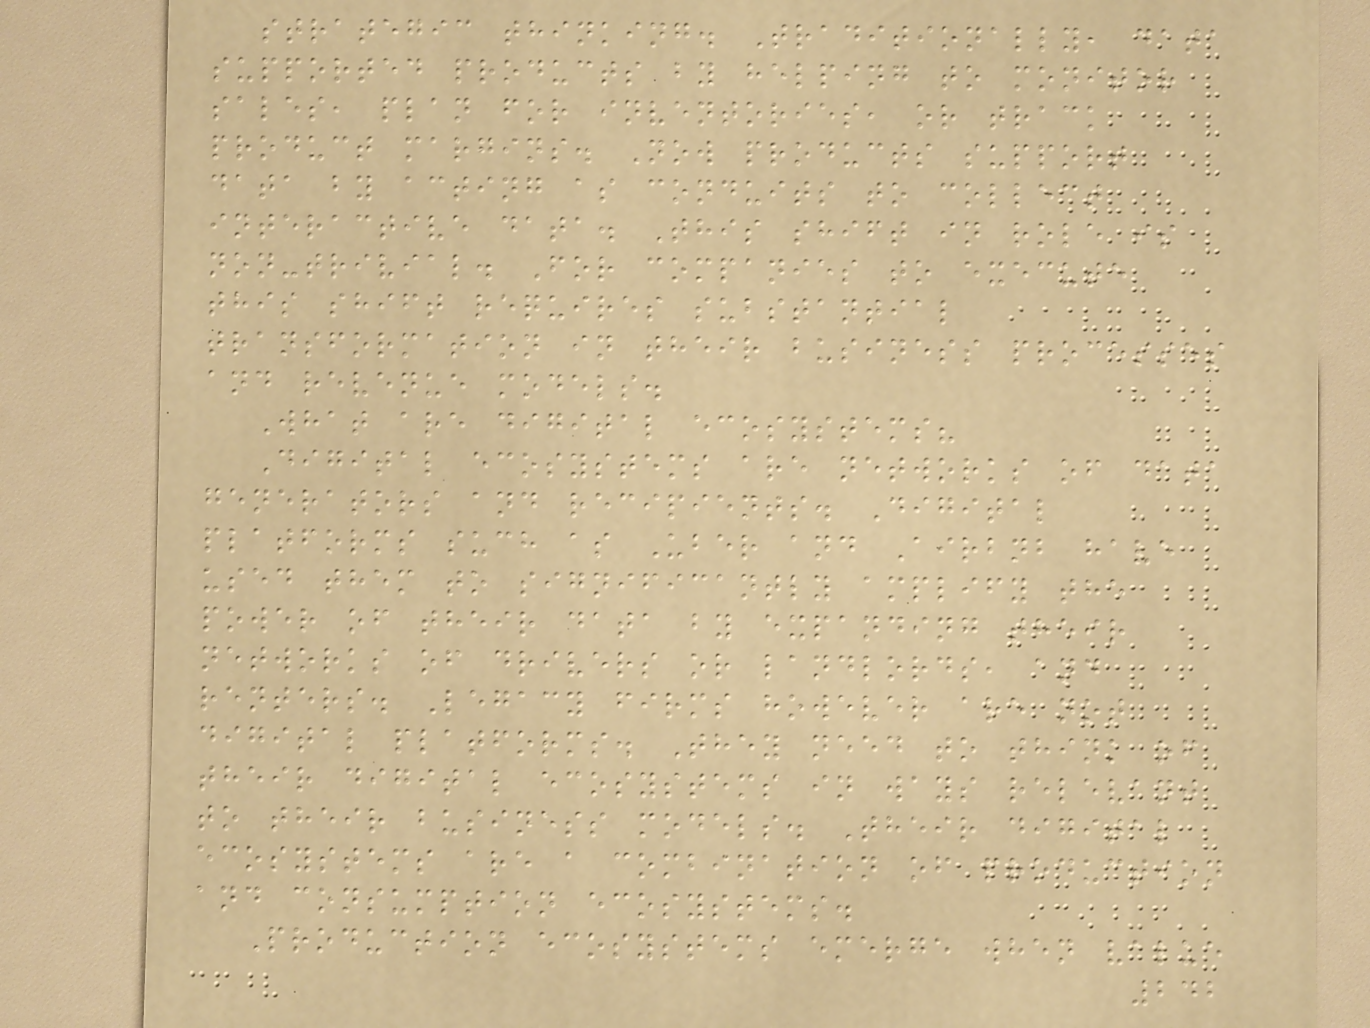strategic thinking. Traditionally, data
supported products by helping to monitor
sales, plan for inventories, or track
product margins. Now products support
data by acting as conduits to collect
interactive data. This shift in role is
non-trivial. For companies to execute
this shift requires substantial
transformation in their business processes
and revenue models.
What are digital ecosystems?
Digital ecosystems are networks of data
generators and recipients. Digital
platforms such as Uber and Airbnb have
used them to significantly amplify the
power of their data by expanding their
networks of drivers or landlords, and
renters. Legacy firms however are not
digital platforms. They need to think of
their digital ecosystems in ways relevant
to their business models. Their digital
ecosystems are a combination of production
and consumption ecosystems.
Production ecosystems emerge when value
242
